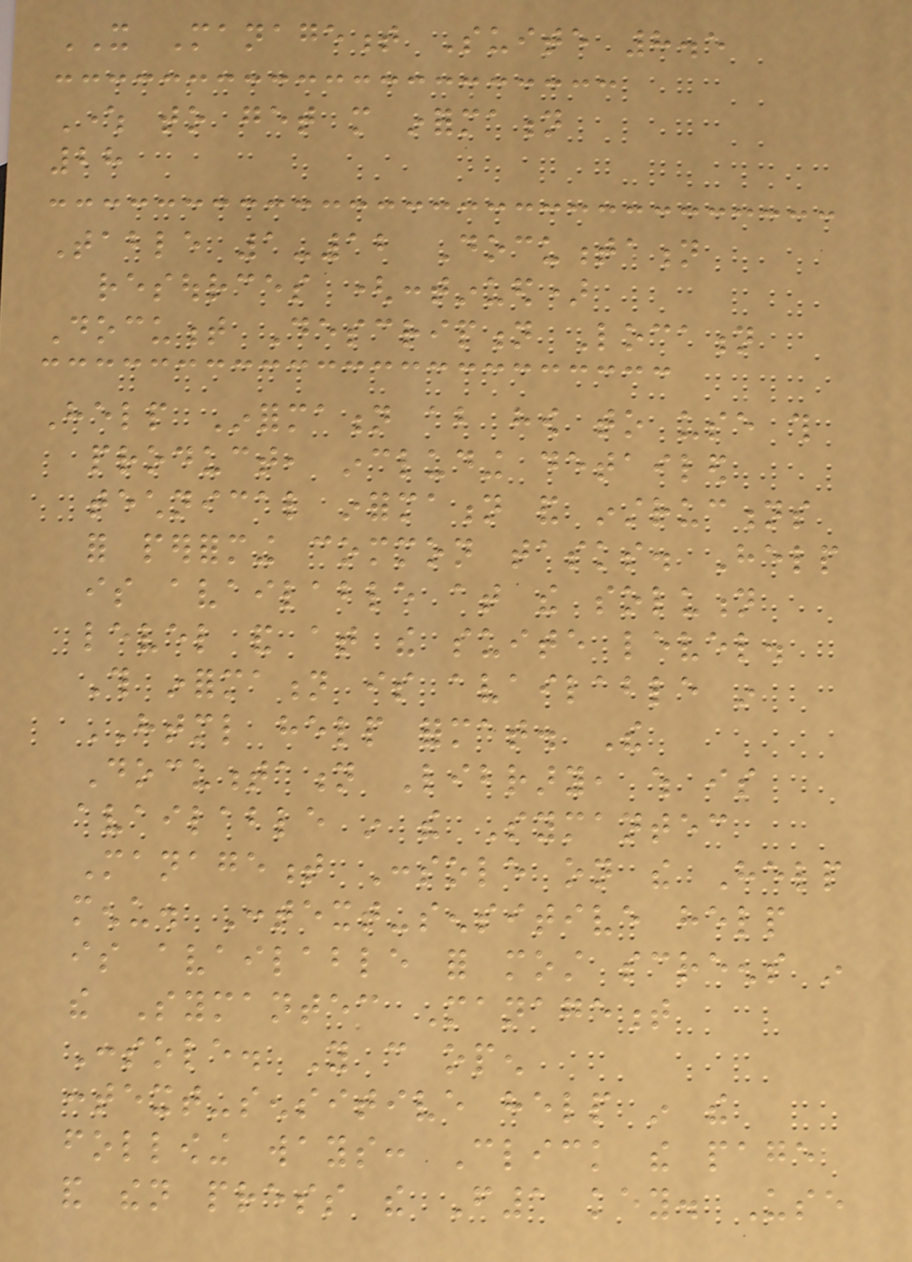IT Management Suite 8.5
Where to get more information
28
Table 1-12 Documentation
resources (continued)
Document Description Location
Help Information about how to use this
product, including detailed
technical information and instructions
for performing common tasks. Help
is available at the solution
level and at the suite level.
This information is available in
HTML help format. The
Documentation Library, which is
available in the Symantec
Management Console on the Help
menu. Context-sensitive help
is available for most screens in
the Symantec Management
Console. You can open
context-sensitive help in the
following ways: Click the page
and then press the F1 key. Use
